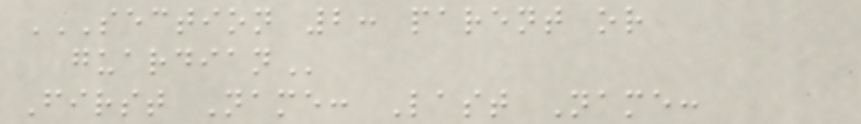SECTION 2: PARENT OR
GUARDIAN
First Name: Last Name:
